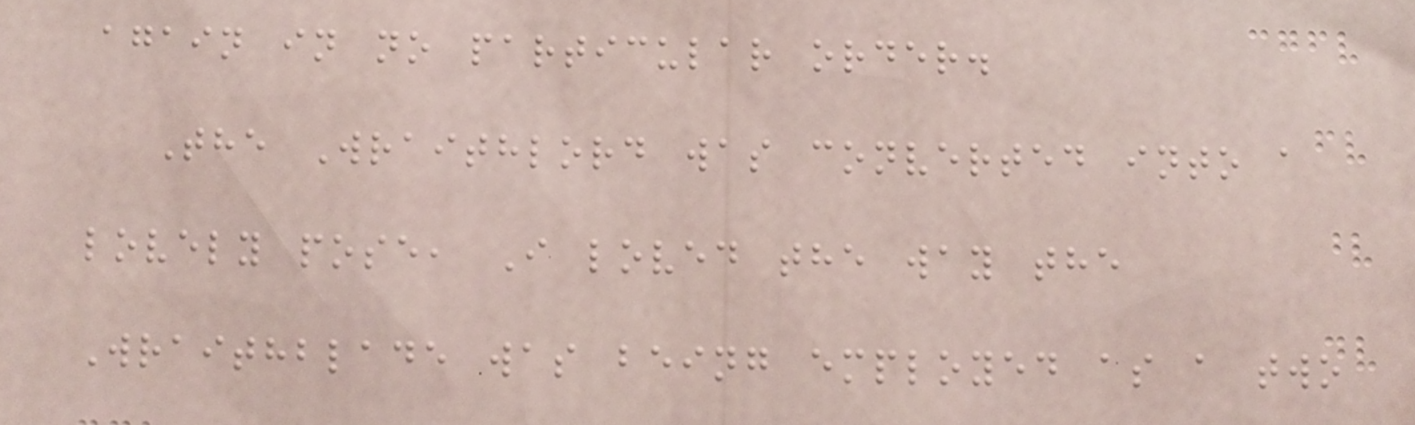again in no particular order.
The Wraithlord was converted into a
lovely pose, I loved the way the
Wraithblade was being employed as a two
